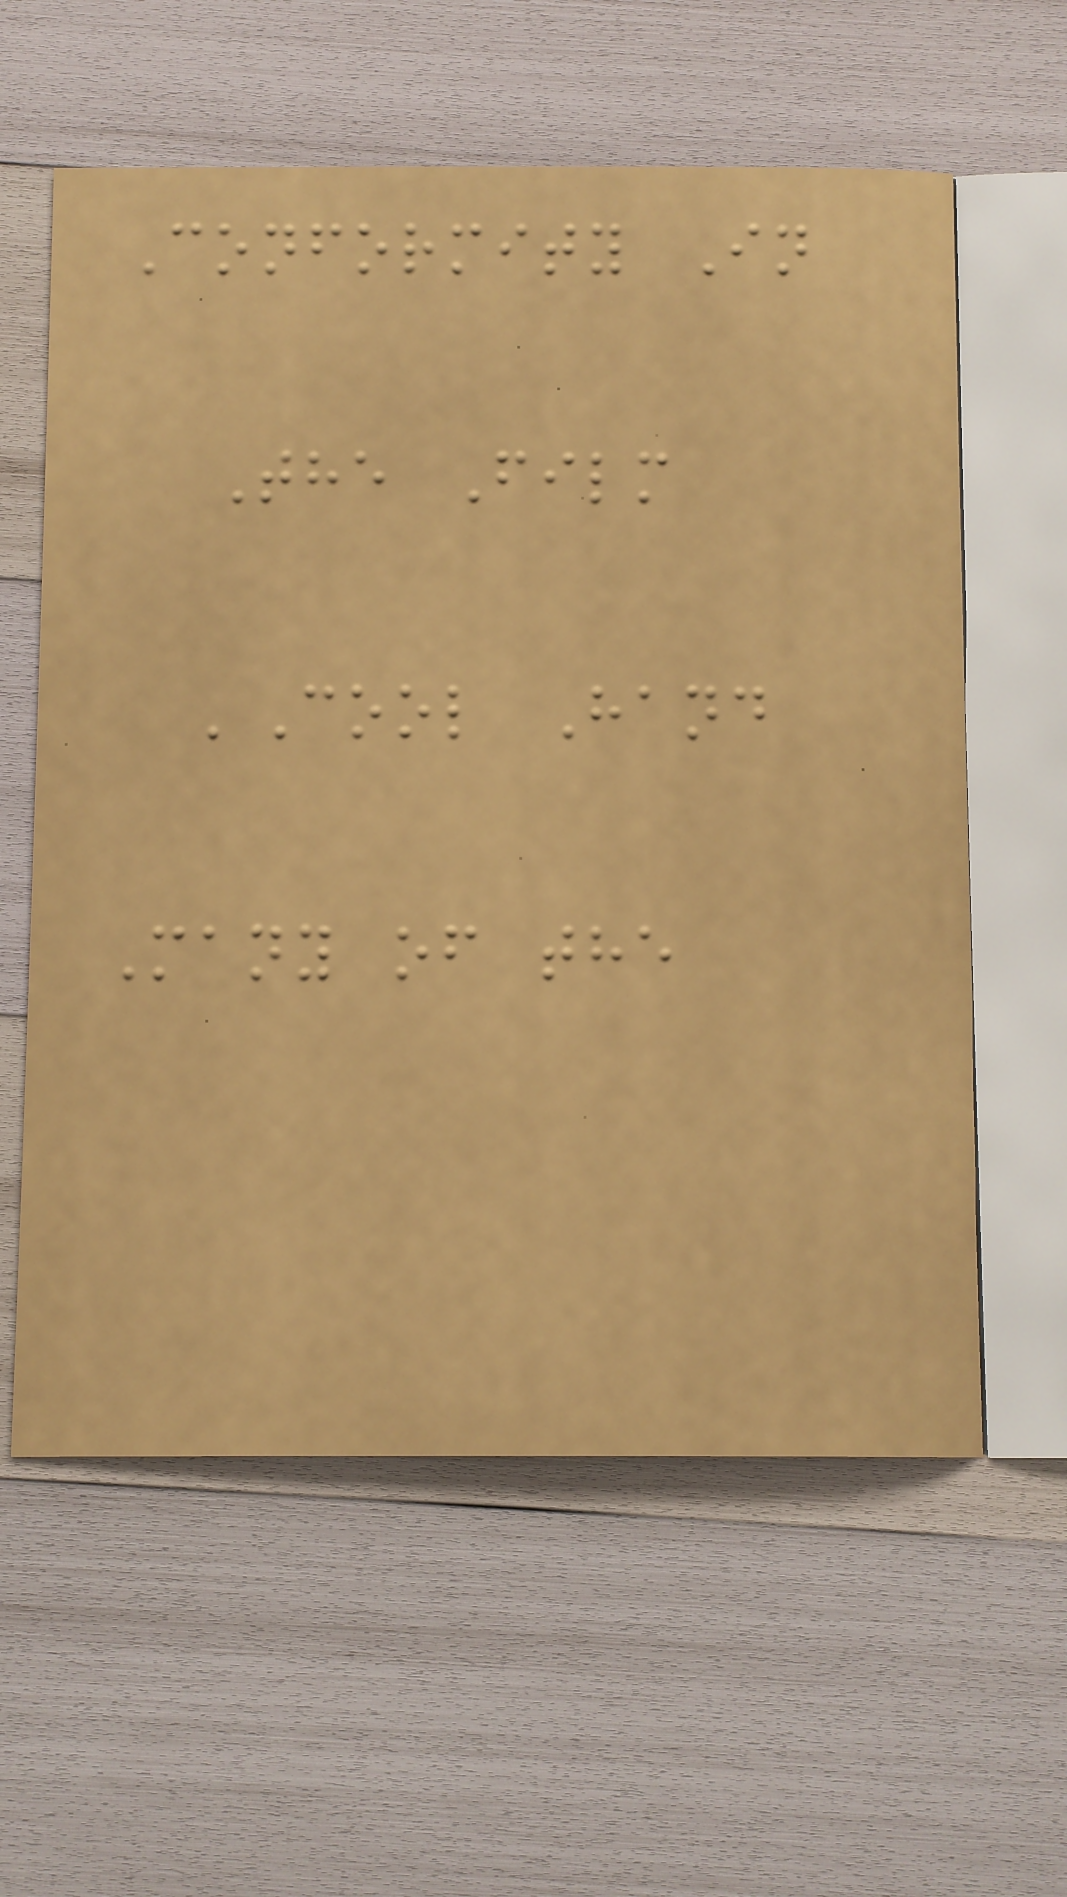Conformity In
The Film
'Cool Hand
Many of the
